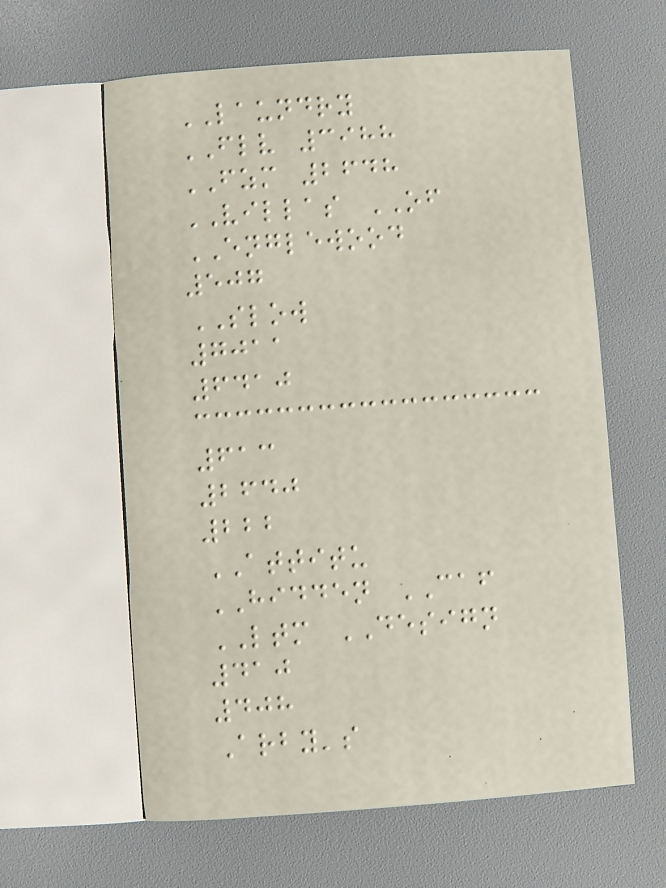LAUNDRY
FLV 3988
FZM 2648
VILLAS OF
ENGLEWOOD
507
SLOW
7011
6410
613
2640
222
ATTITU
HIDDEN CAF
LTM DESIGN
410
408
Arby's
